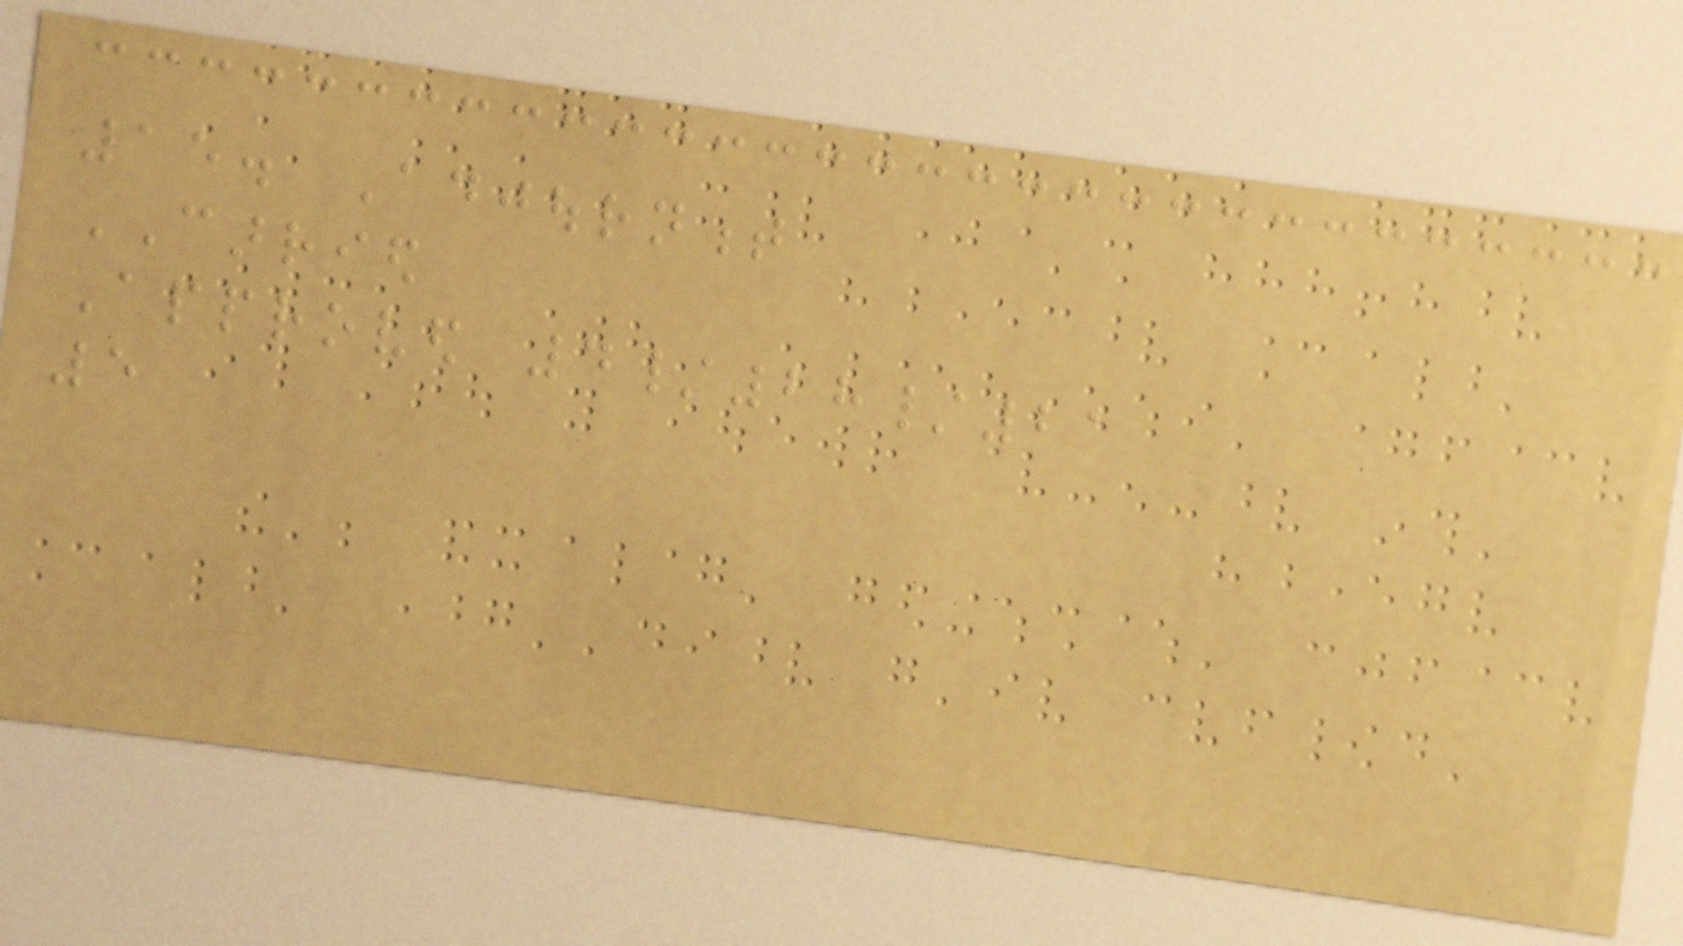15. Adjournment
CARRIED
Approved 4/28/21
5
